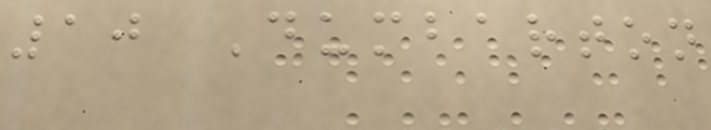10 Dumbarton
